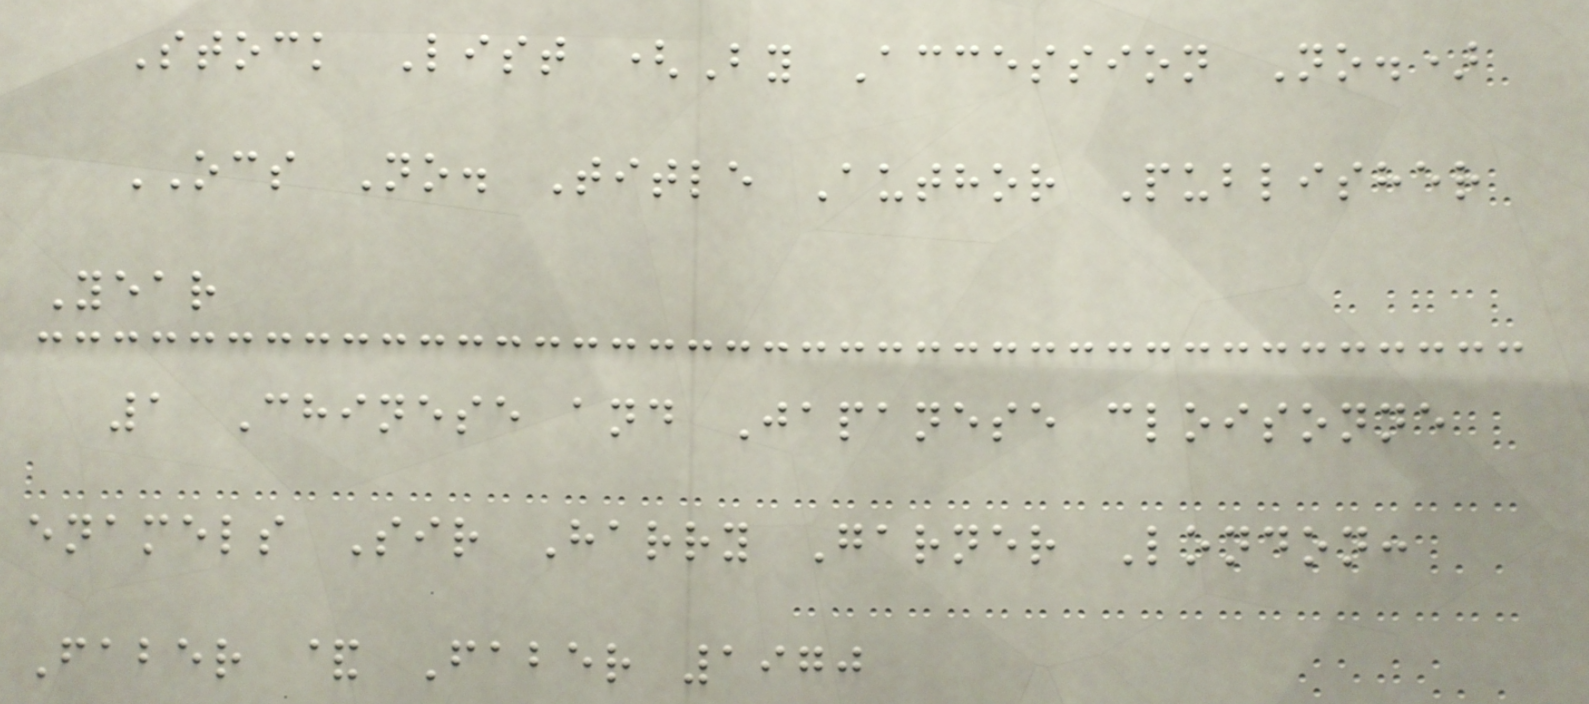Stock List (By Accession No.)
OCS No. Title Author Publisher
Year
1 Chinese and Japanese cloisonne
enamels Sir Harry Garner London:
Faber & Faber 1970
